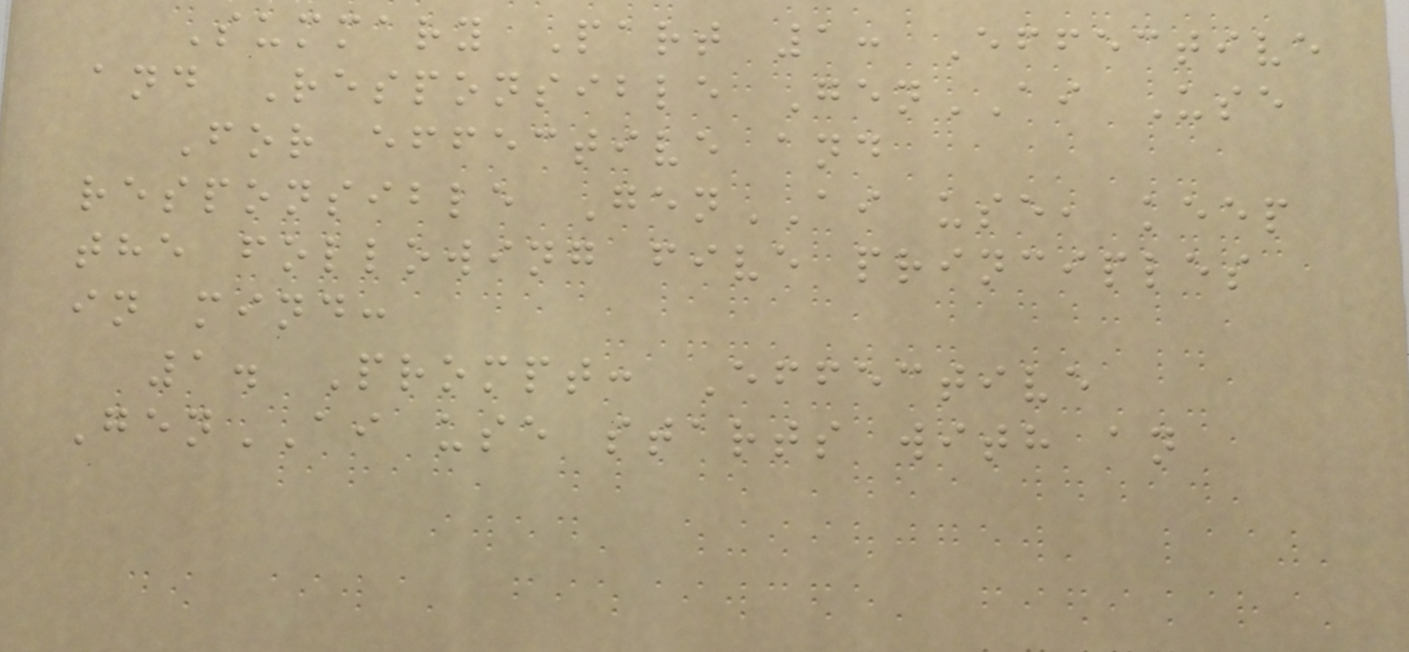Summary Part 1: Effective
and Responsible GenAI Use
For effective and
responsible GenAI use, keep
the following five principles
in mind:
1. Prompt: Effective
GenAI use starts with an
